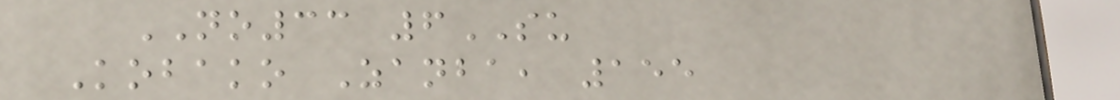NO33 6SU
Kobako Zanba, 155
